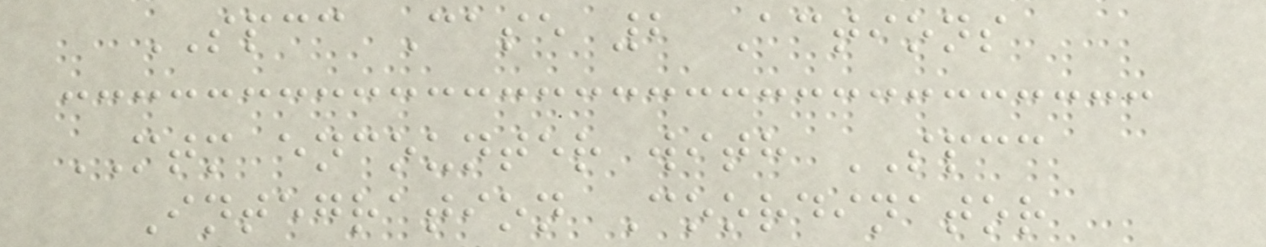SPCC Case 2 Actions
MTM encounter with SPCC
Integration Coordinator
